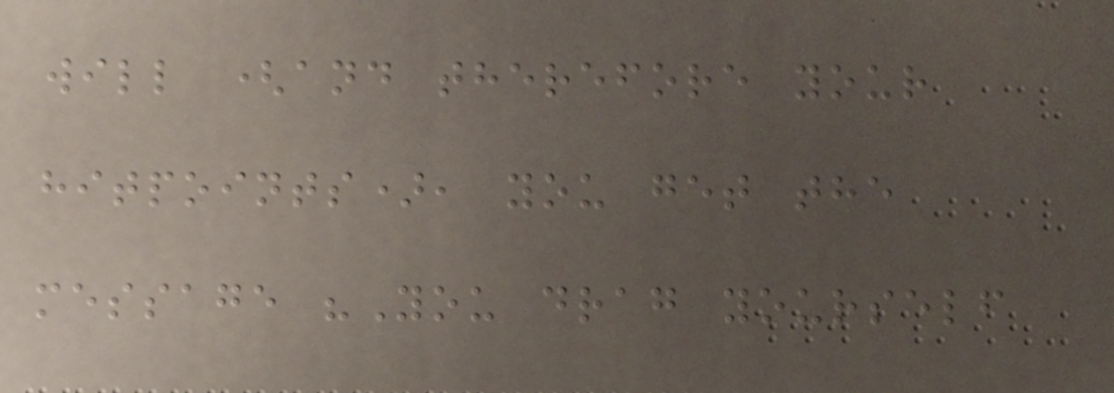will (and therefore your
hitpoints), you get the
message "You drag yourself
